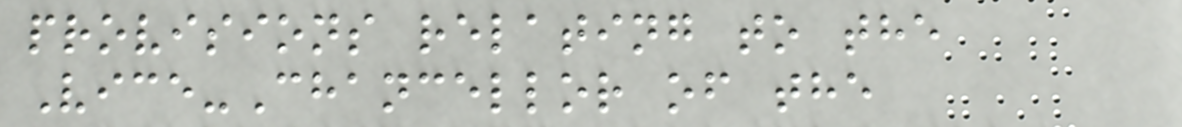provisions relating to the
Vice-Chancellor of the
